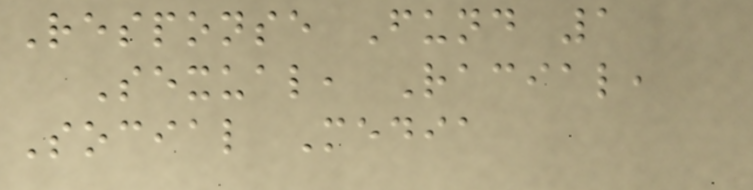Response Fund 1
Sexual, Racial,
Social Media
